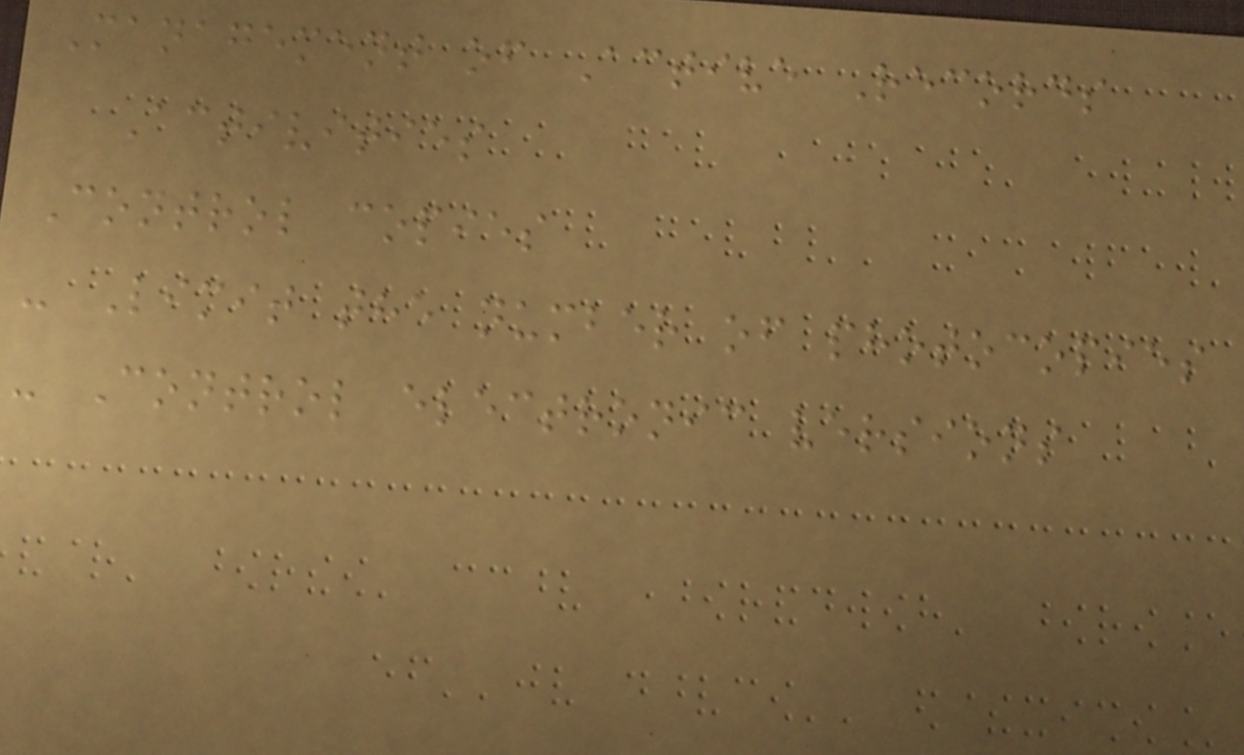Management of Active Records
Activities
Control copies
- Limit the number of photocopies
- Control electronic versions
